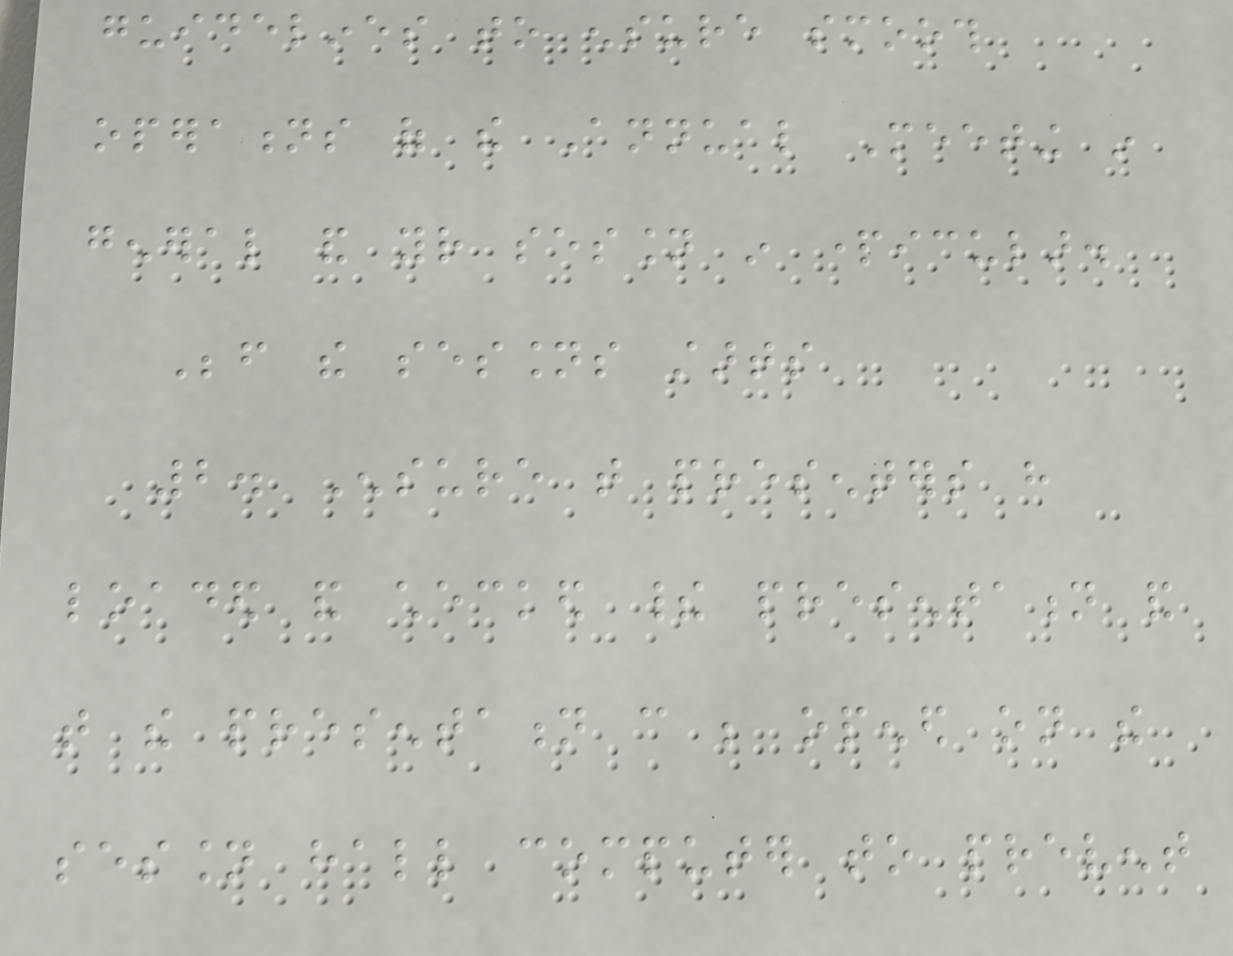guidelines to ensure smooth
operations of the Annual Meeting in
general and your session in particular.
Before the sessions starts
2. Ensure that presenters have
loaded and checked their presentation and
that the presentation can be opened on the
session hall computer to prevent
